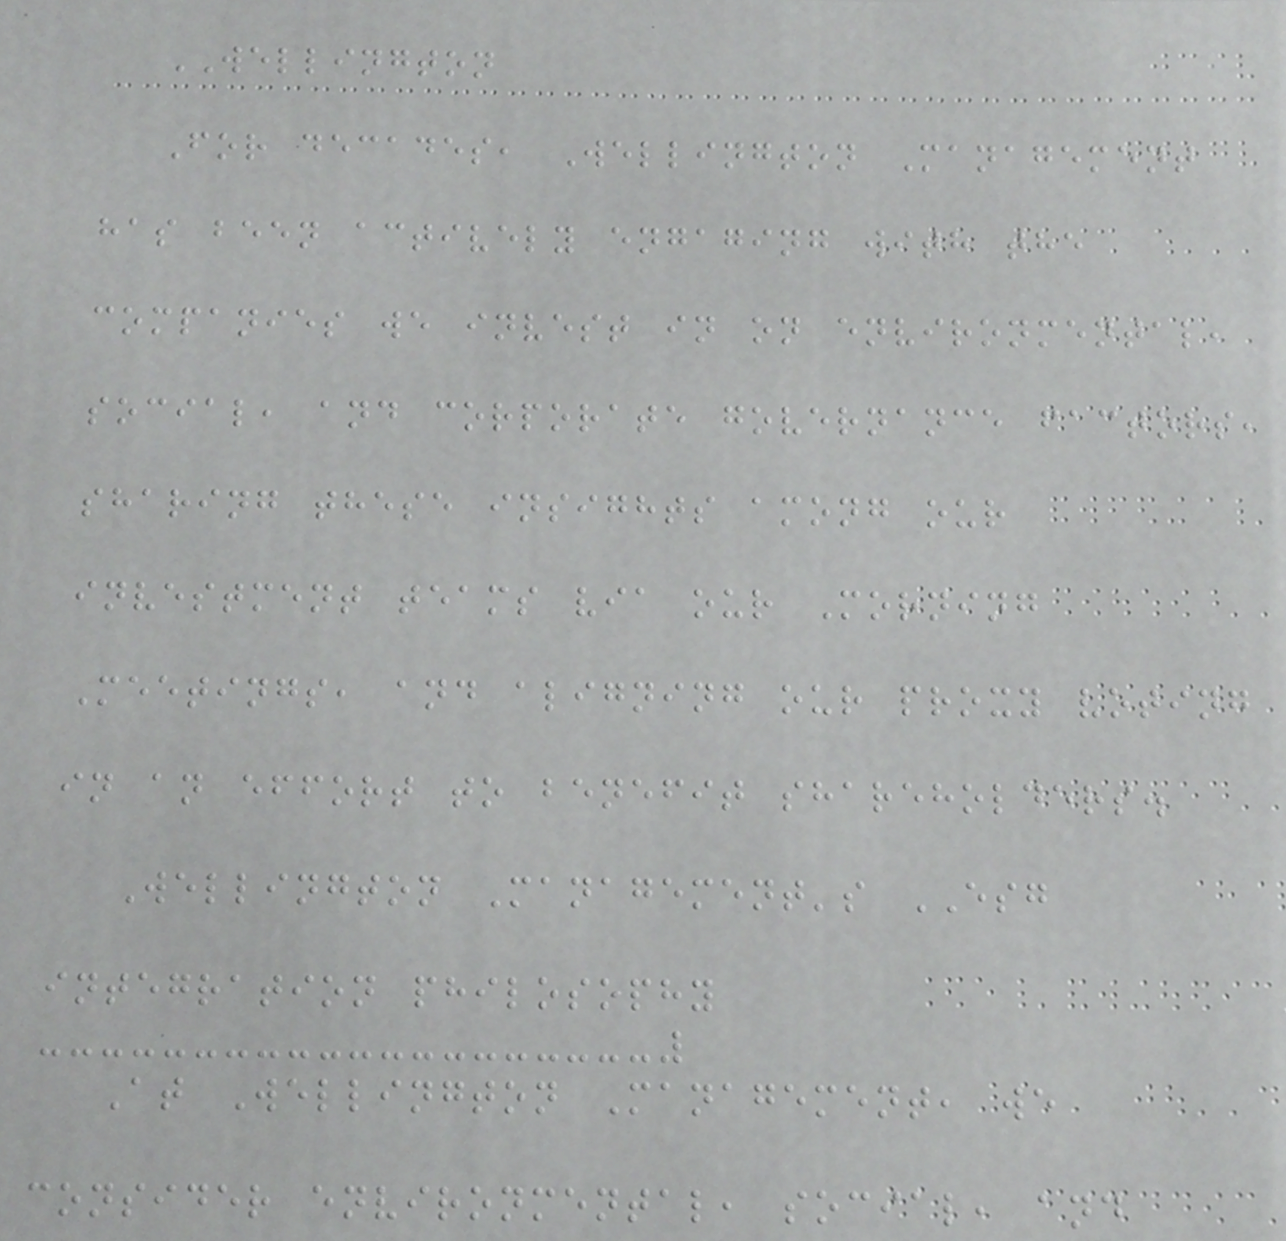WELLINGTON
For decades, Wellington Management
has been actively engaging with the
companies we invest in on environmental,
social, and corporate governance factors,
sharing these insights among our
investment teams via our Morning
Meetings, and aligning our proxy voting
in an effort to benefit shareholders.
Wellington Management's ESG
integration philosophy
At Wellington Management, we
consider environmental, social, and
